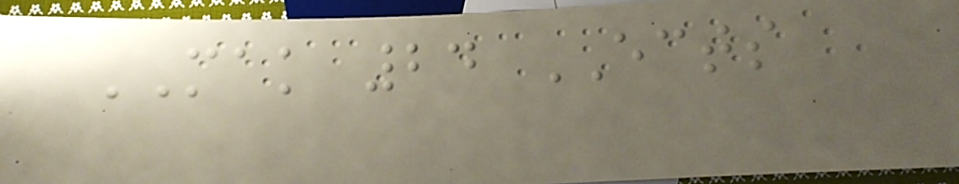MAK 24 ECTS
